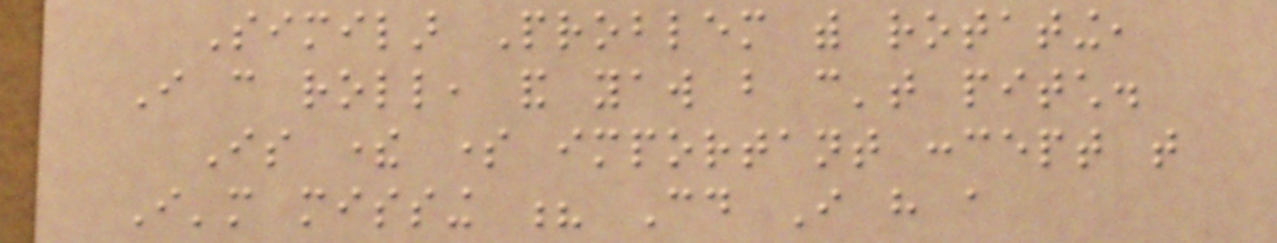Similar Problem with rotating,
I can roll, and yaw but can't pitch.
Is there some important concept that
I'm missing ? Could I have a
